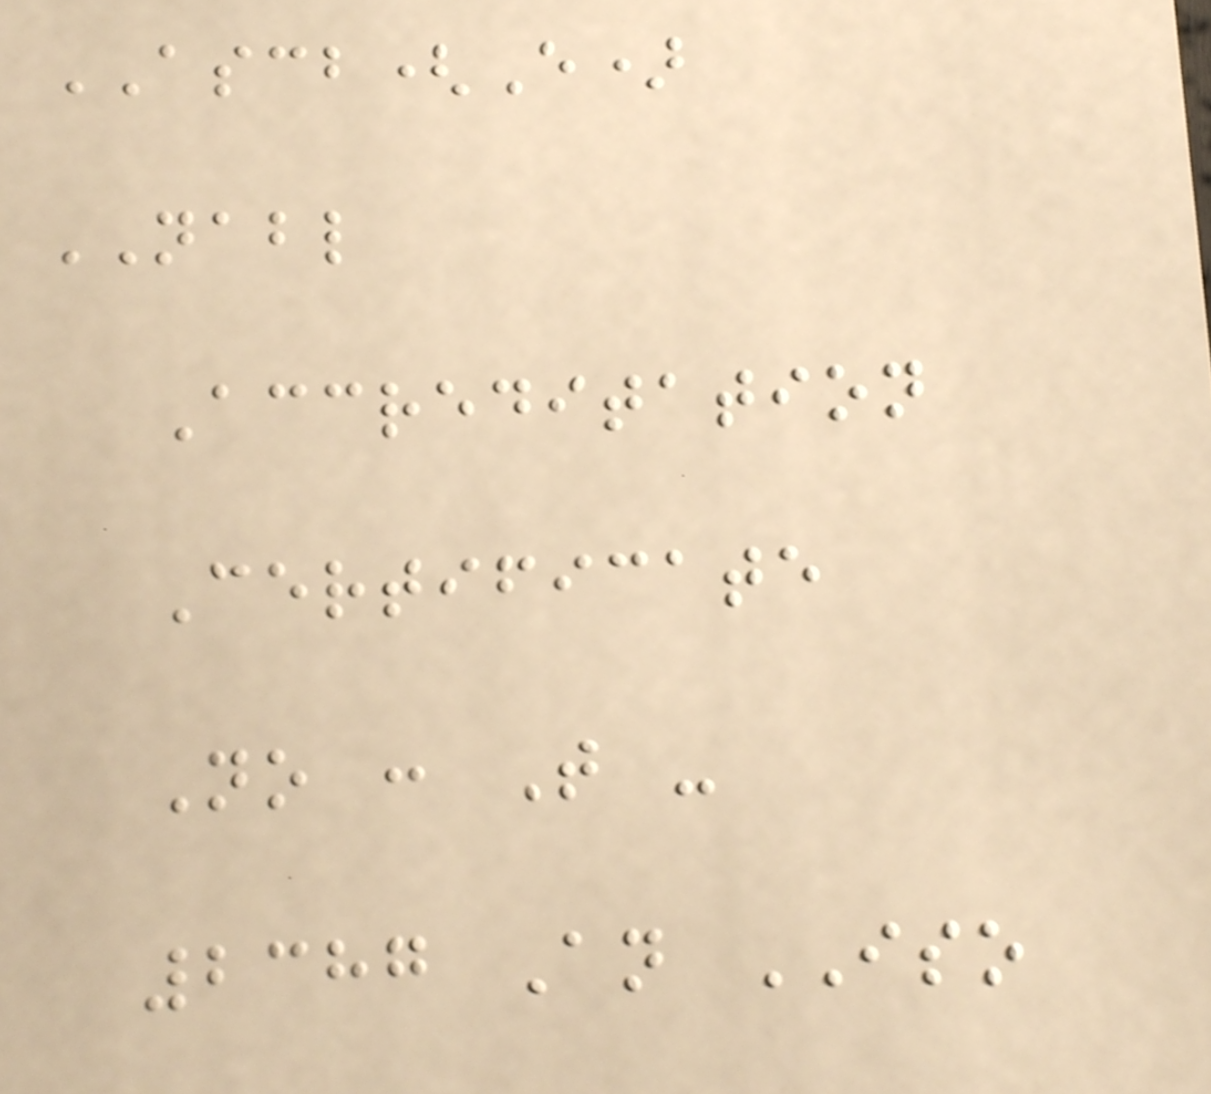ASCB(E)
NABL
Accreditation
Certificate
No : T -
2387 An ISO
